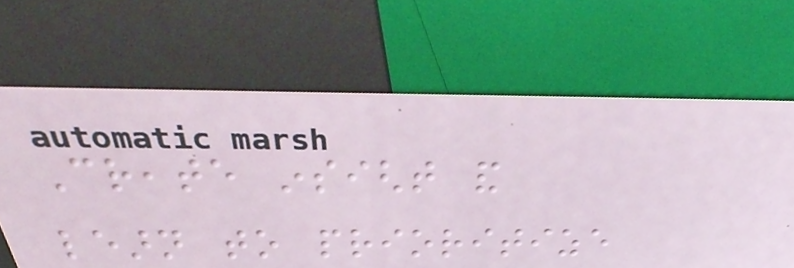Create insight and
learn to prioritize
